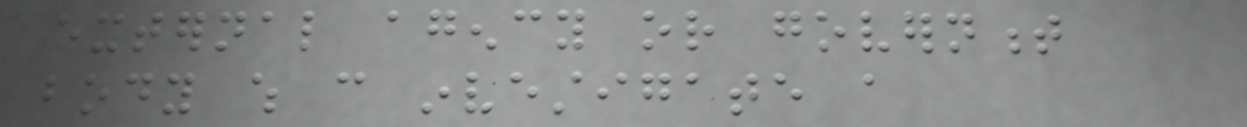external agency or government
body which can investigate a
